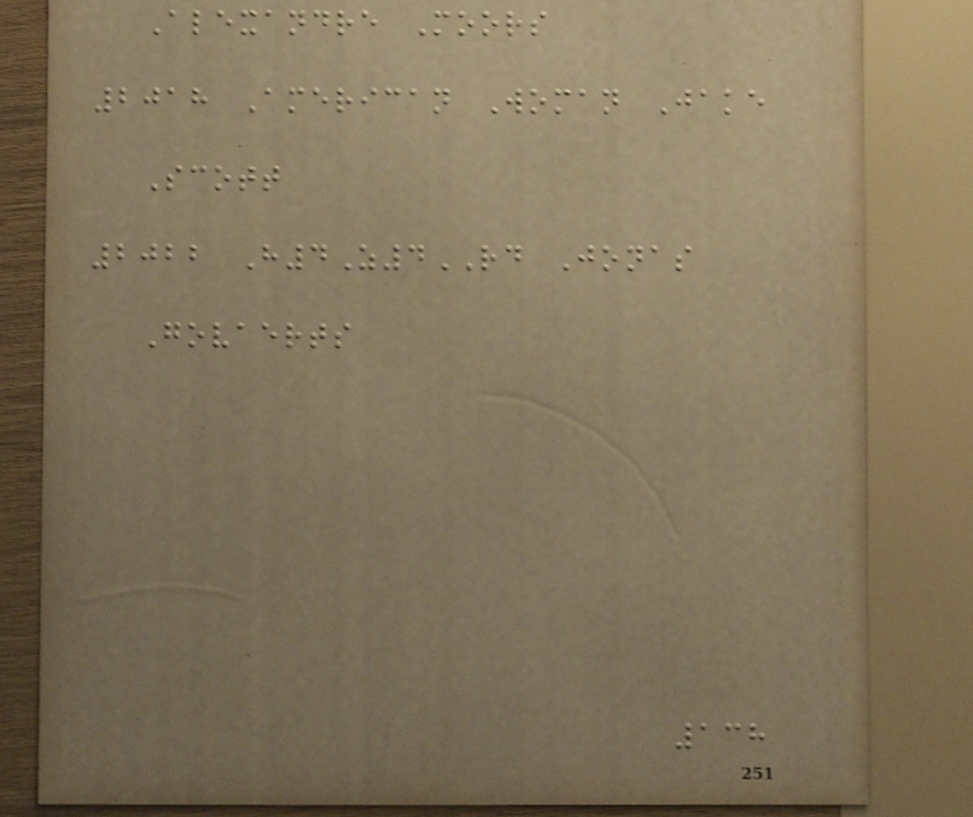Alexandre Moors
2018 American Woman Jake
Scott
2022 H4Z4RD Jonas
Govaerts
138
